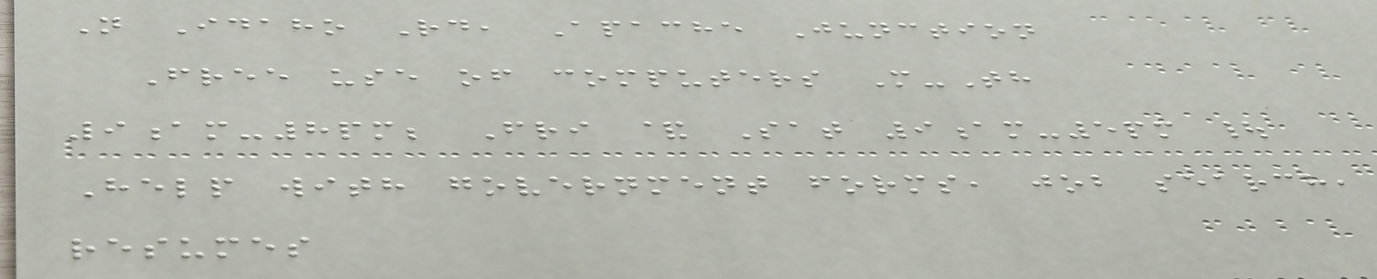N Idaho Rd, Apache Junction
Free use of computers M-Th
9am-8pm; Fri & Sat 9am-5pm |
Help with government forms, job search,
resumes
